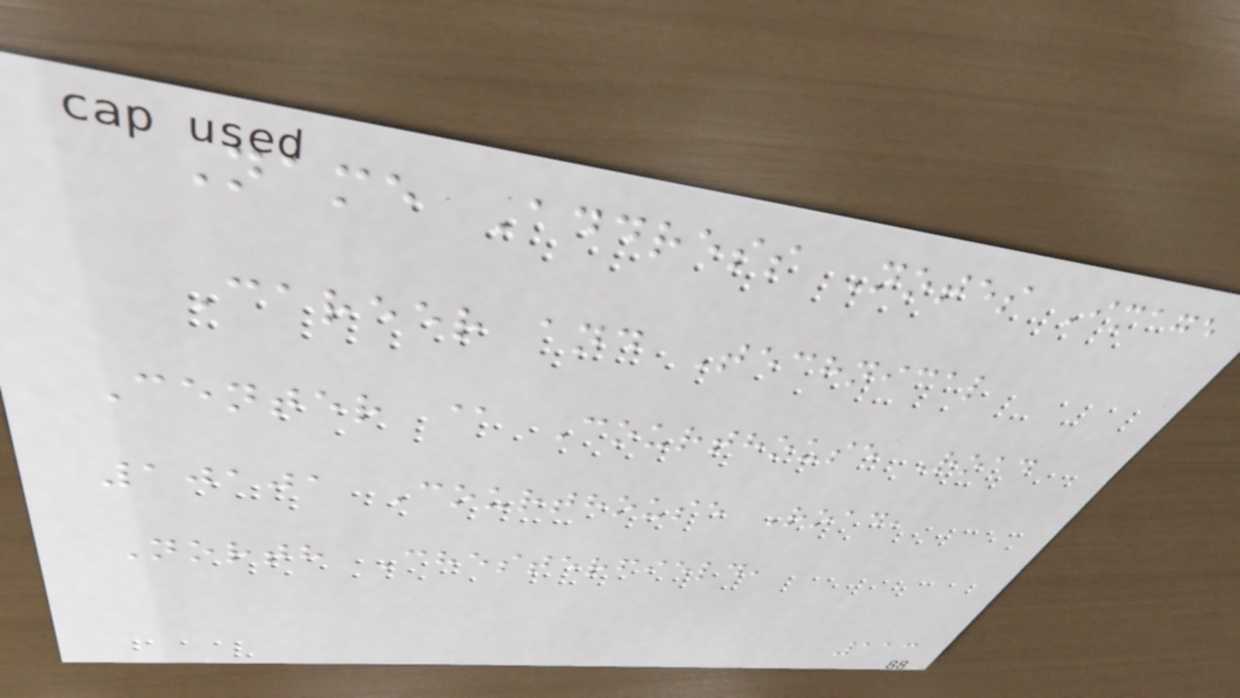Name Address Notes Image
Career and Technical
Center @ Courthouse Road
10101 Courthouse Road,
North Chesterfield,
113
